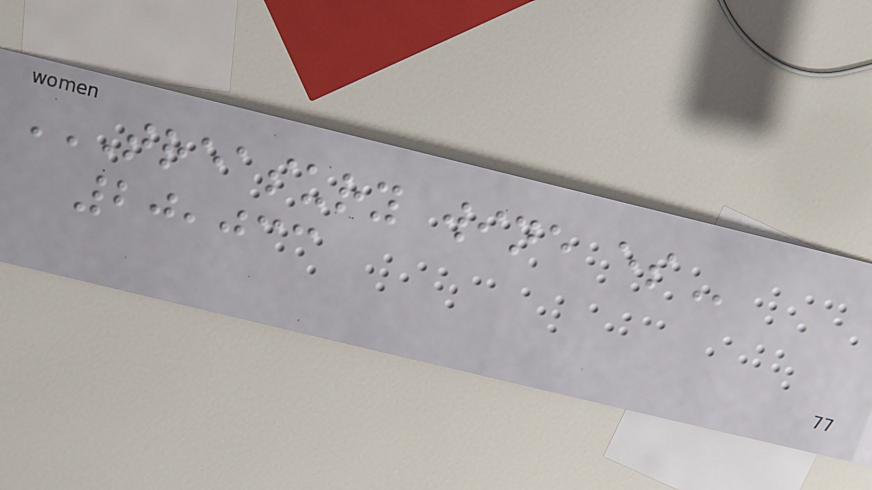TREASURY WINE ES
20,033
